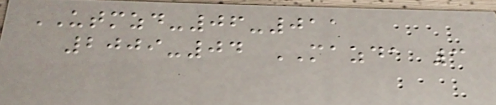UTMZD-06-011
2009-04 MAZDA 3
